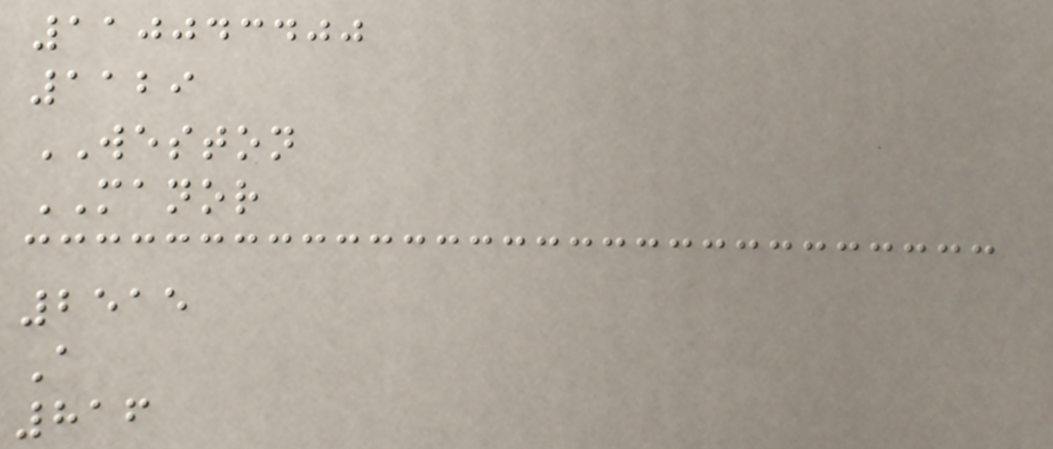110043400
1129
WESTON
MANOR
2515
A
816
